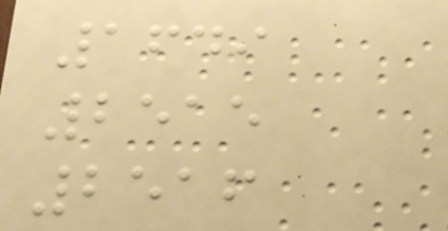1649
2515
2516
